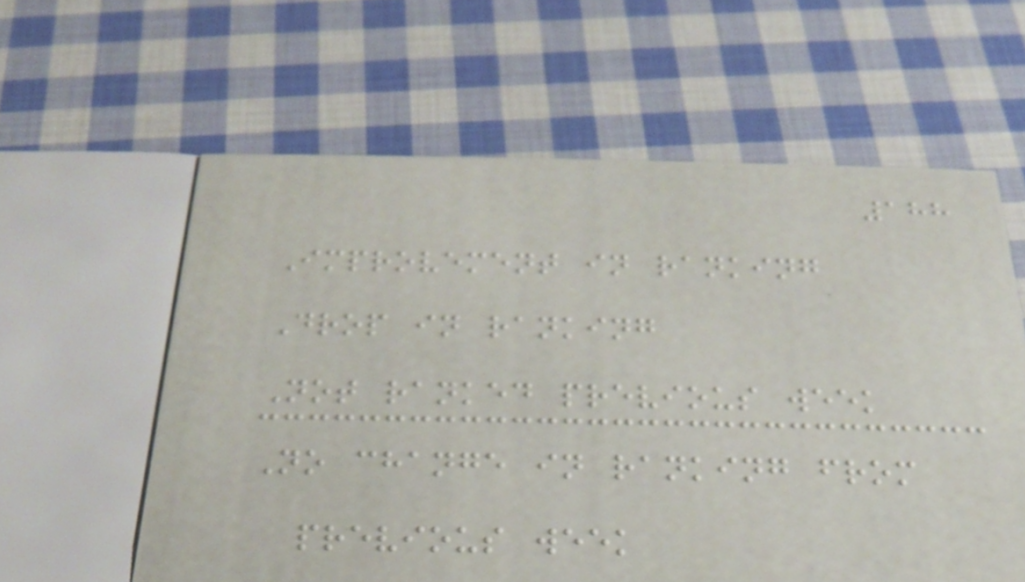188
Improvement in ranking
Drop in ranking
Not ranked previous week
No change in ranking from
previous week
